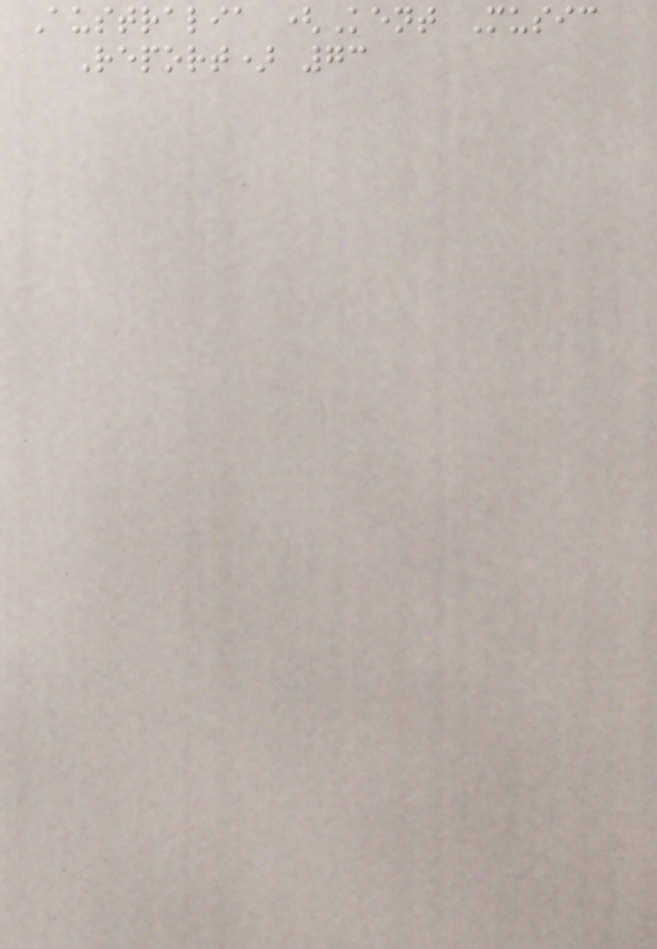Australia (Kent Music
Report) 73
